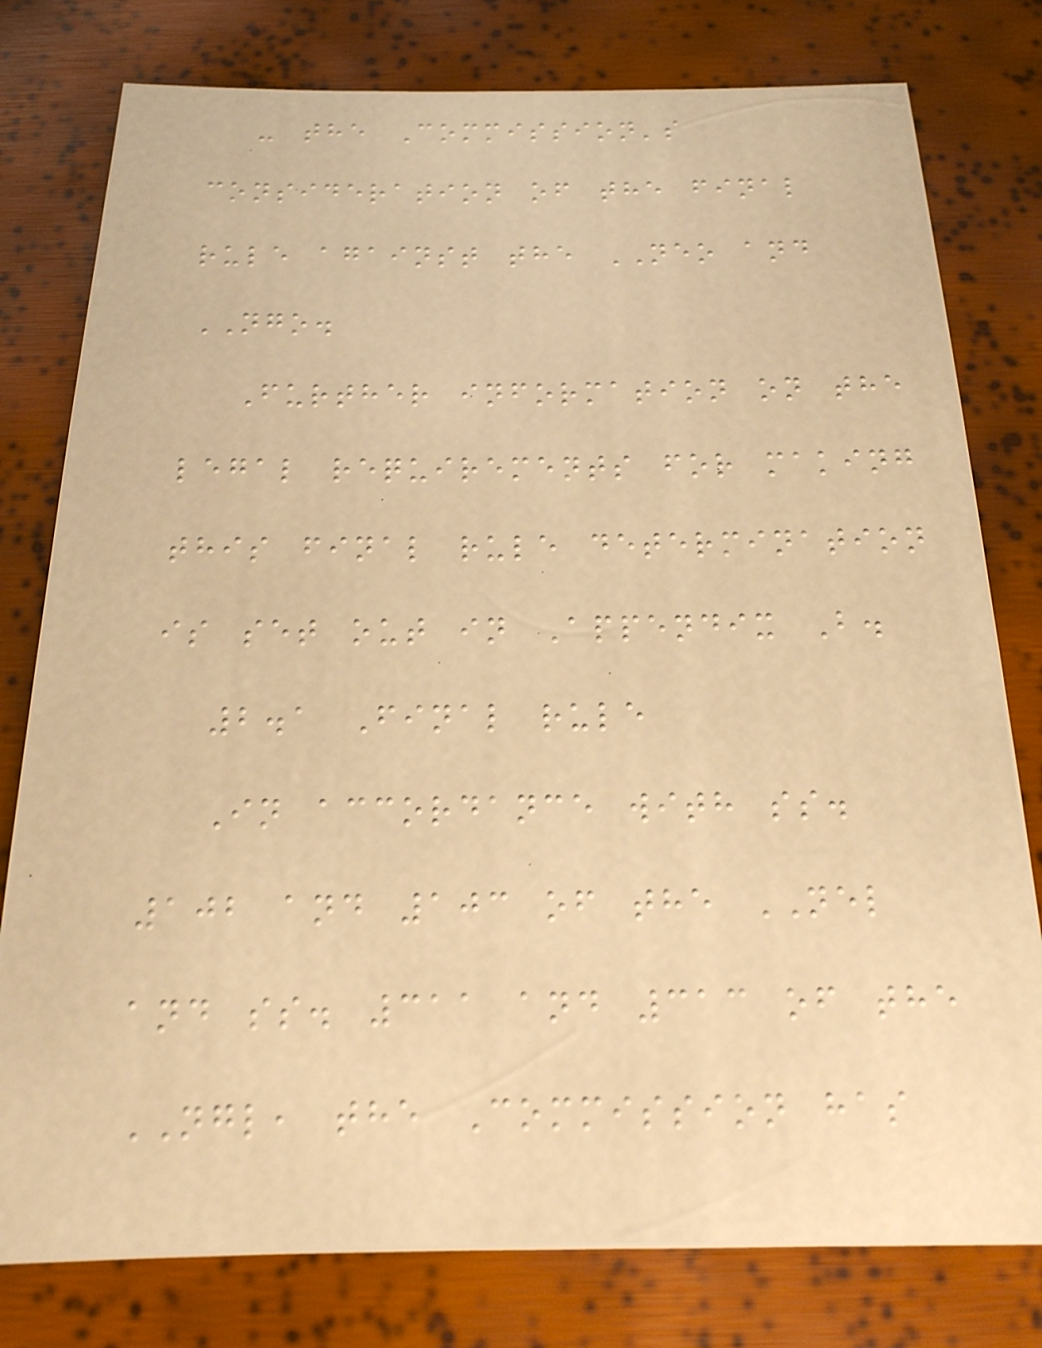- the Commission's
consideration of the final
rule against the NEO and
NGO.
Further information on the
legal requirements for making
this final rule determination
is set out in Appendix B.
2.1 Final rule
In accordance with ss.
102 and 103 of the NEL
and ss. 311 and 313 of the
NGL, the Commission has
